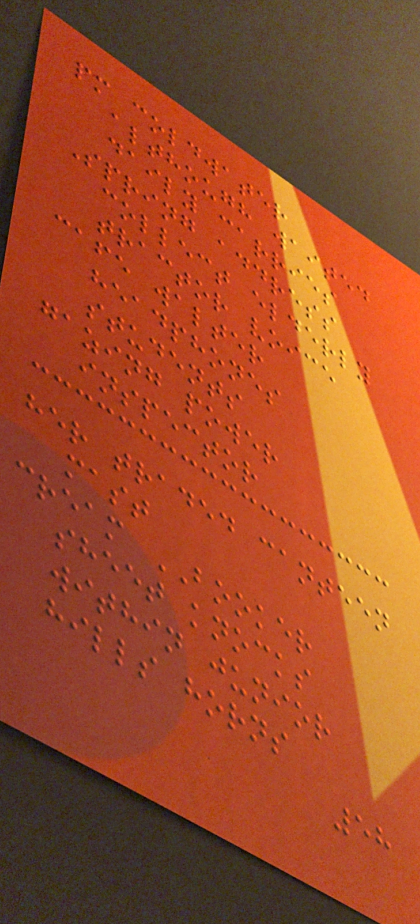pm coldwater
although waited
daily carries
Spring address
collect elderly
tractor voice
cafe walter
headphones
students
gazing power
inspector
her traded canteen
mast
cream BOOKER
sheet knocks
within junior
hills horns
58
